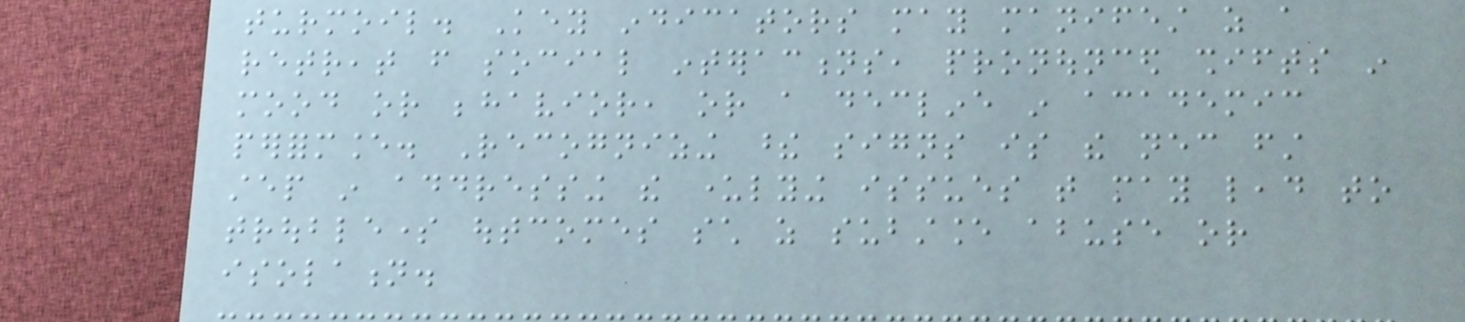turmoil. Key indicators may manifest as a
retreat from social interactions, pronounced shifts in
mood or behavior, or a decline in academic
performance. Recognizing these signs is the necessary first
step in addressing the underlying issues that may lead to
troublesome outcomes such as substance abuse or
isolation.
